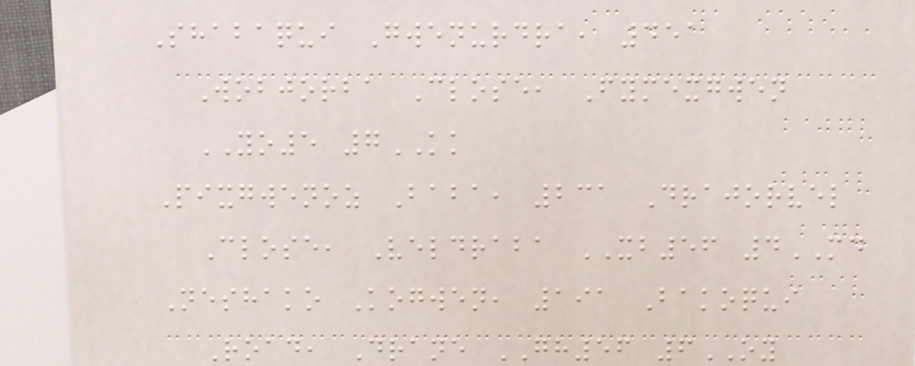Shabaqui Gwenurdra, 451
Wobjorba Close, Fymexgwen
YO5 7KK
Pixgwenoz Baba, 231 Drajorvel
Close, Veldraba XB56 4MD
Neshako Kogwen, 191 Bakoqui
Road, Drane GH56 6OY
